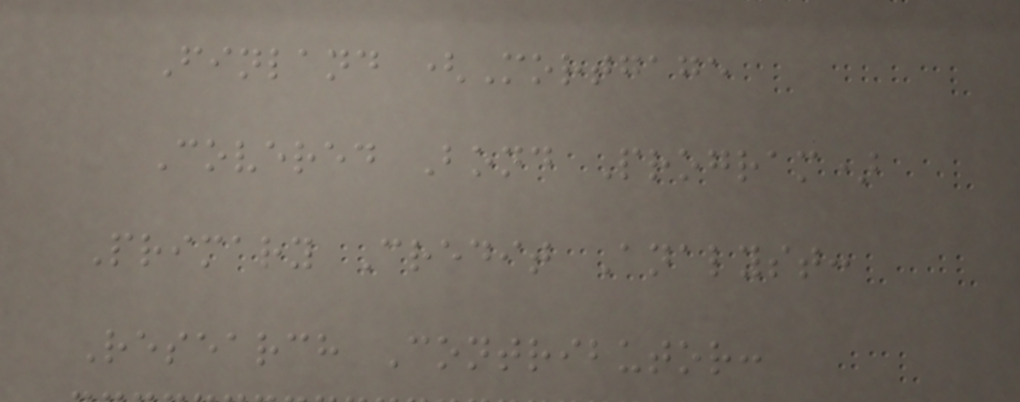Finland (Mortgage
Covered Bond Program)
Primary Credit Analyst:
Research Contributor:
